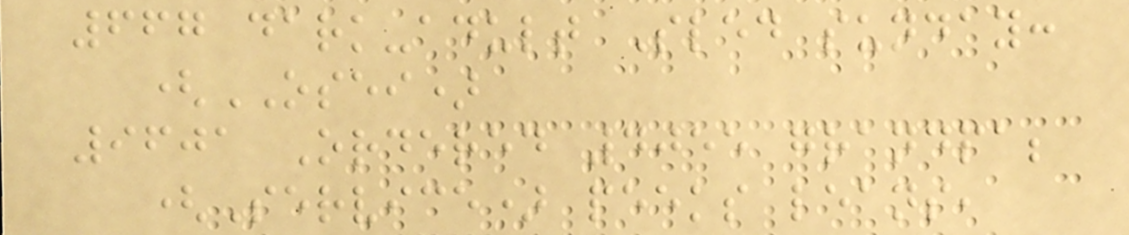667 dark-adult Sled sunday:
(OSEI)
9601 Ordered 4055 grandpa;
(Service) peeks leans,
